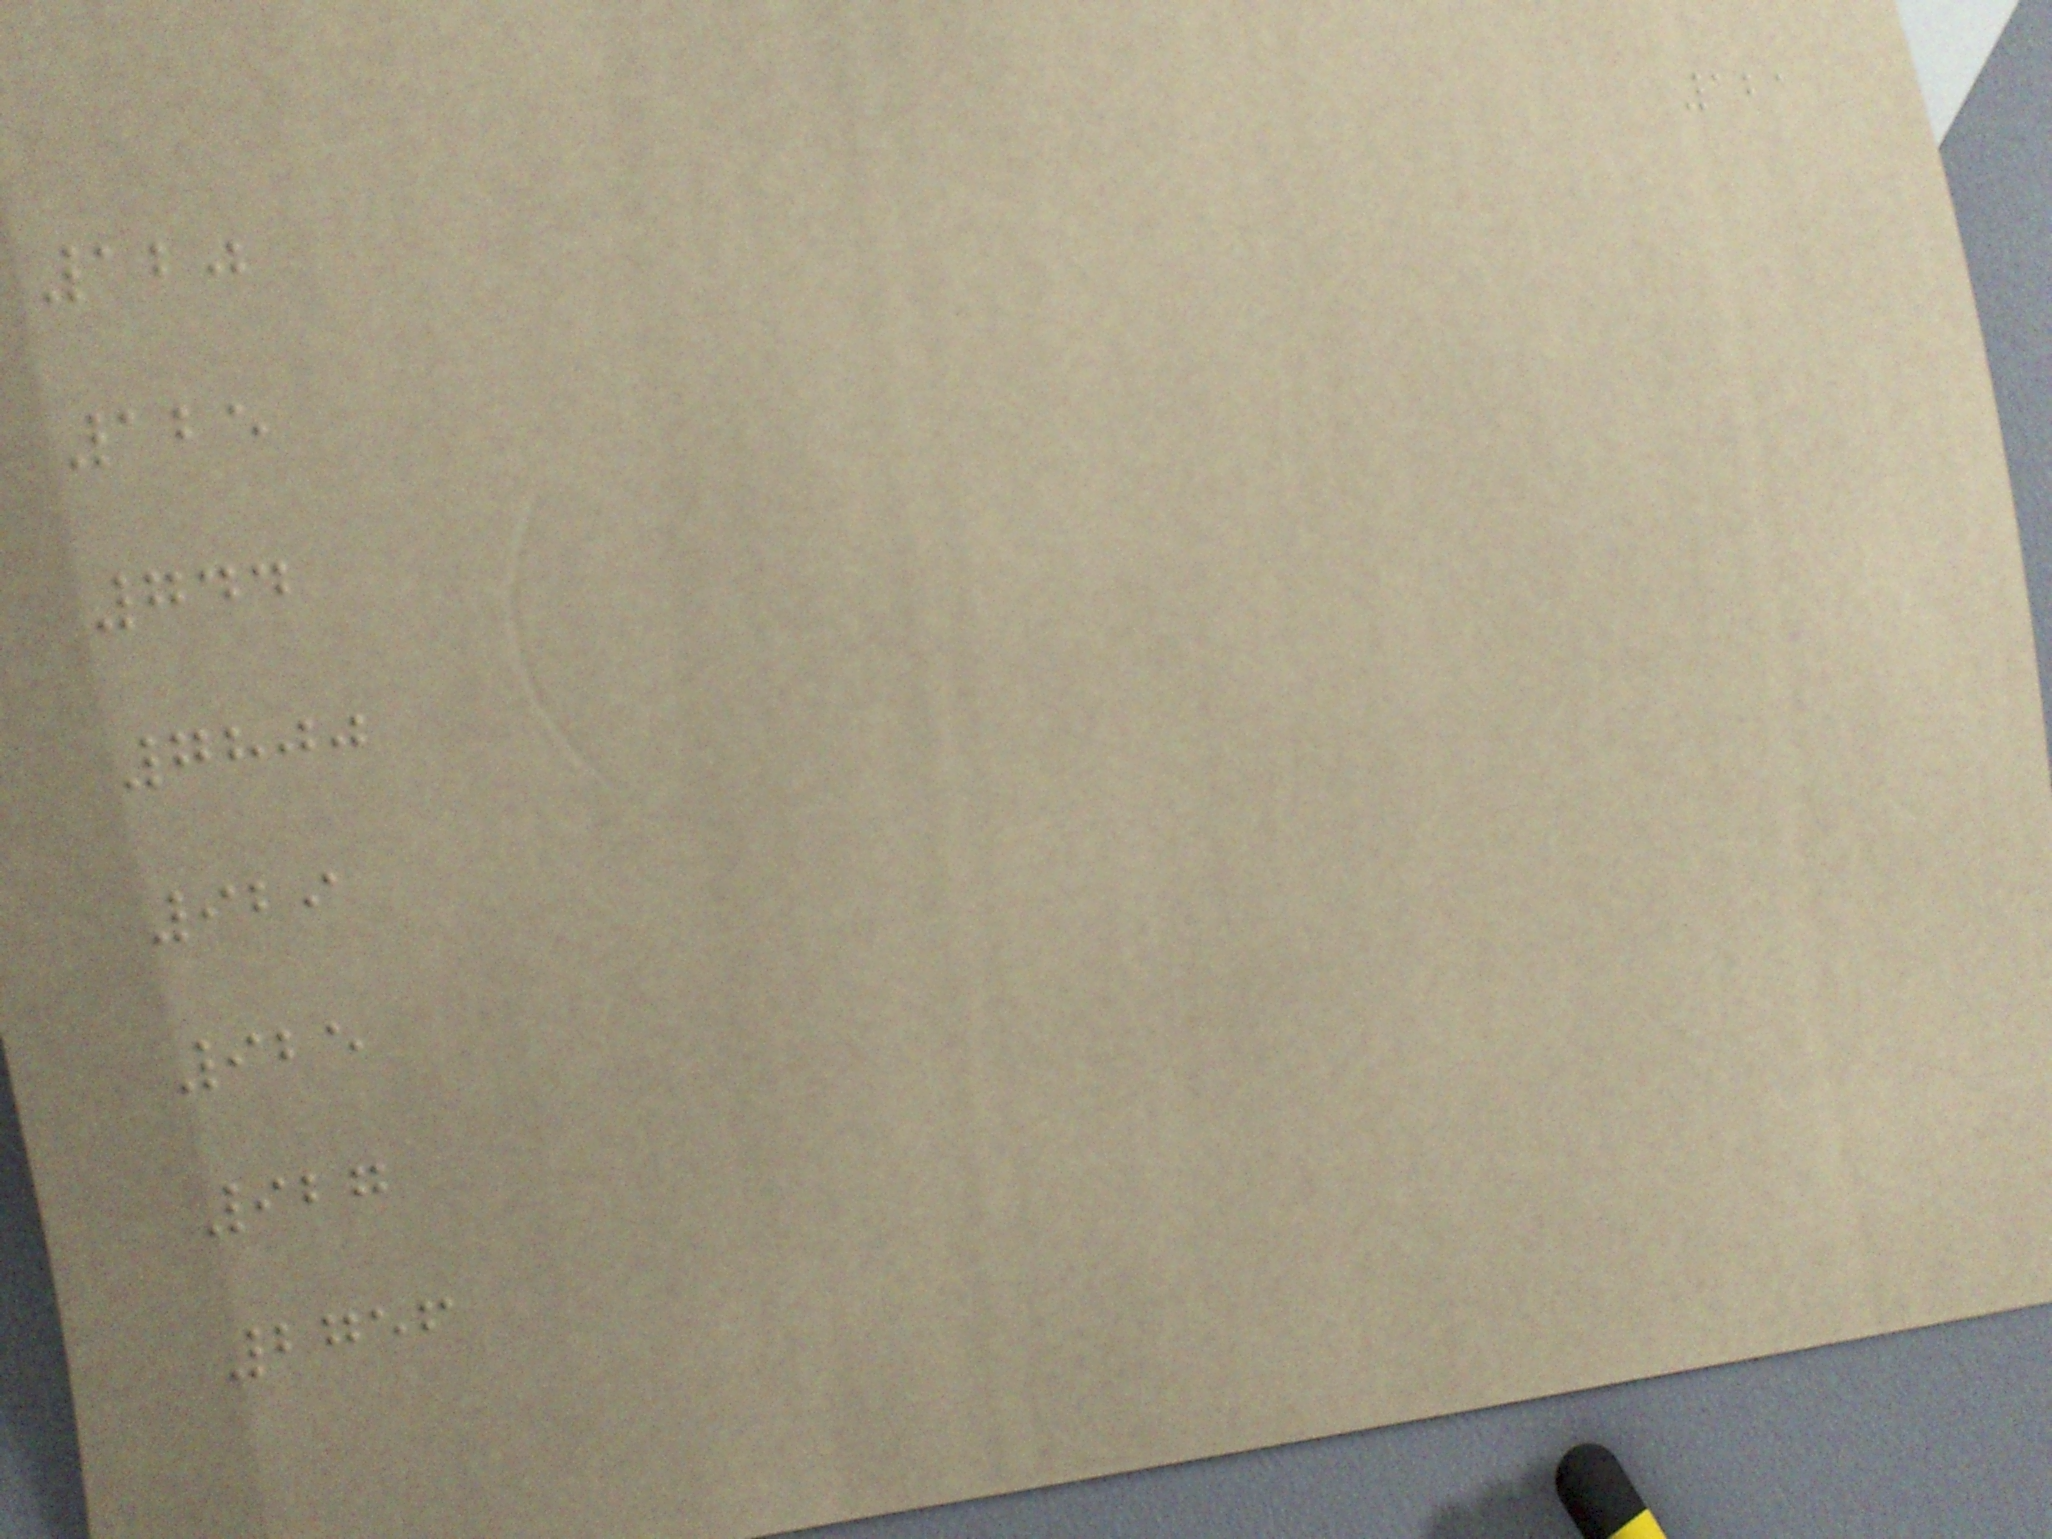121
120
125
744
7800
929
925
927
2756
